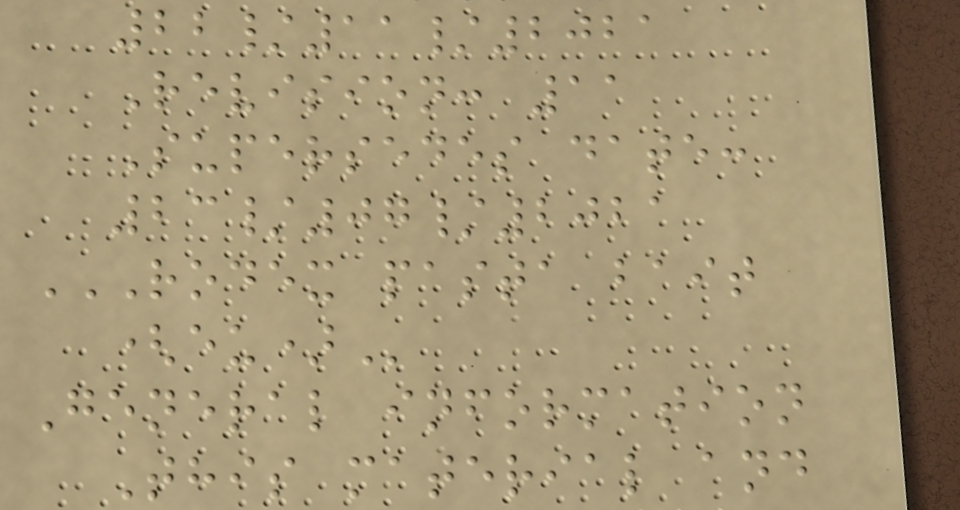22/11/2021
Revision: 11
Supersedes date:
23/07/2021
RODEX PASTA BAIT
(EU)
General information
This material and
